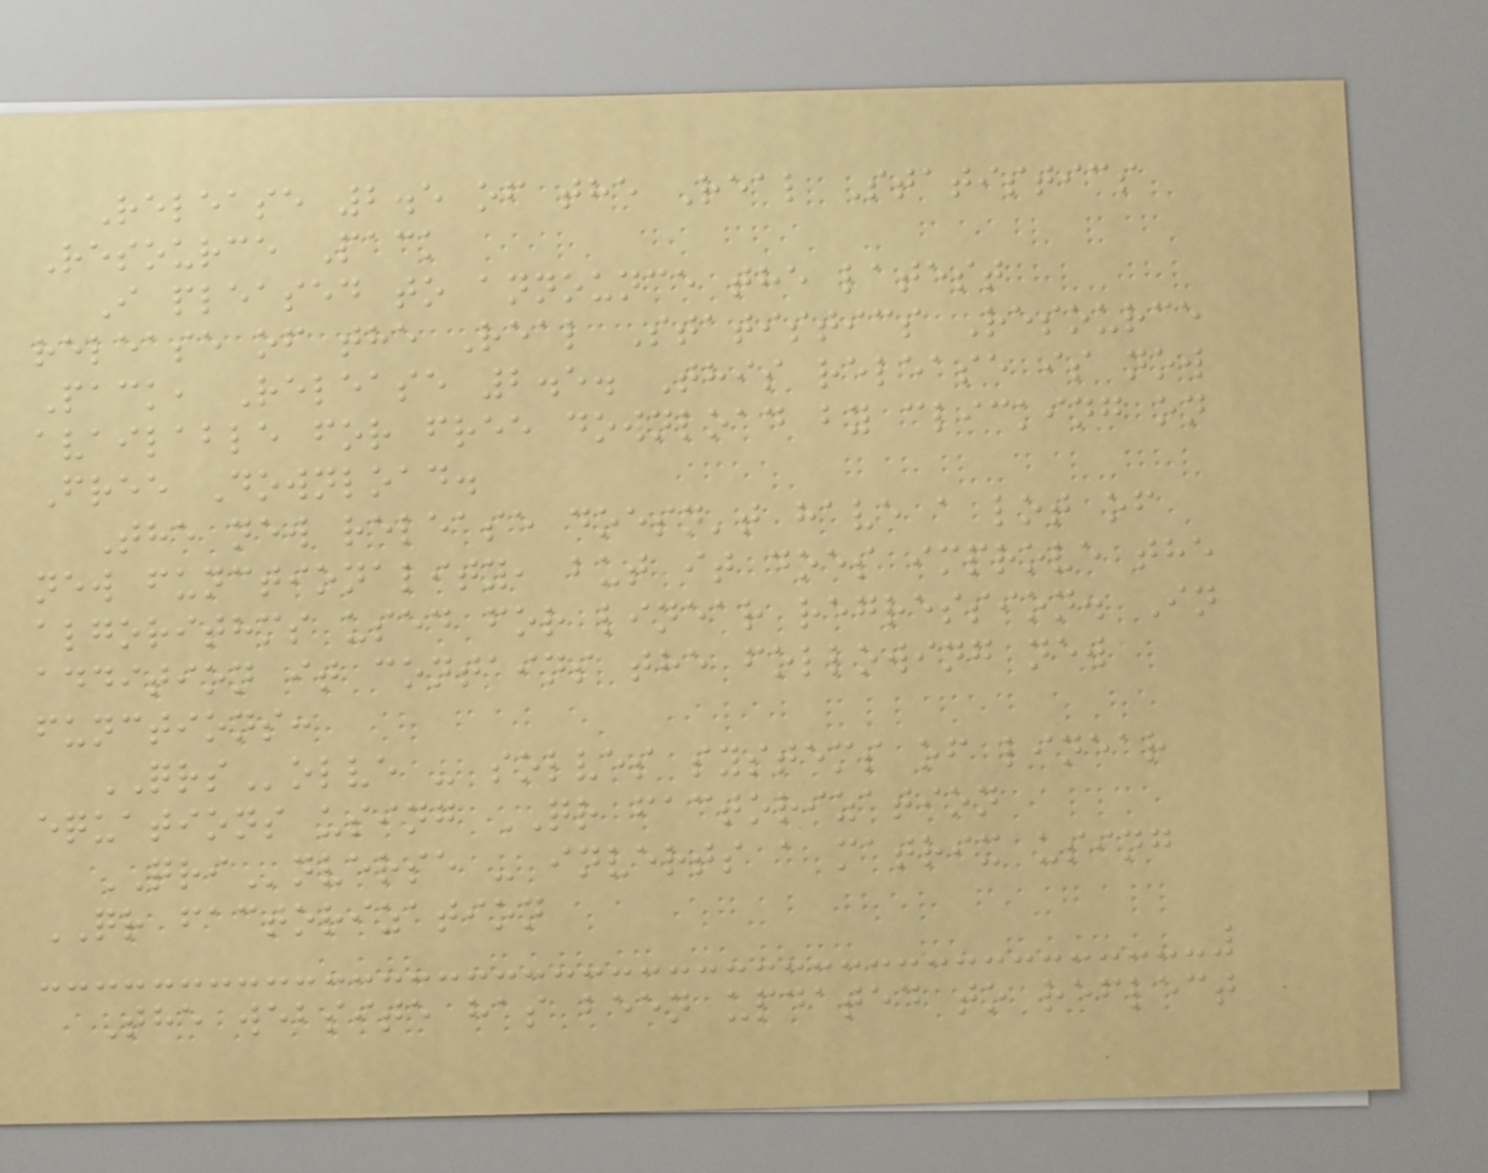Release 2.5 of the Real Statistics
Resource Pack
I pleased to announce the latest
release of the Real Statistics Resource
Pack, Release 2.5. This release is now
available for free download by clicking on
Free Download.
The new release doesn't have a lot of
new functionality, but it does improve the
algorithms used for linear regression. In
addition it contains the following new
functions:
QRSolve - solves systems of linear
equations using QR factorization
QRInverse - inverts a matrix using
QR factorization
The website has been updated to reflect
